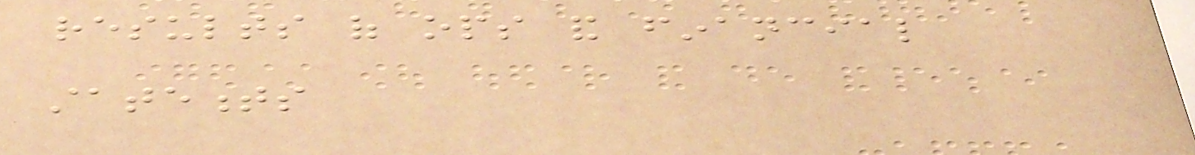results of ops and financial
statements
